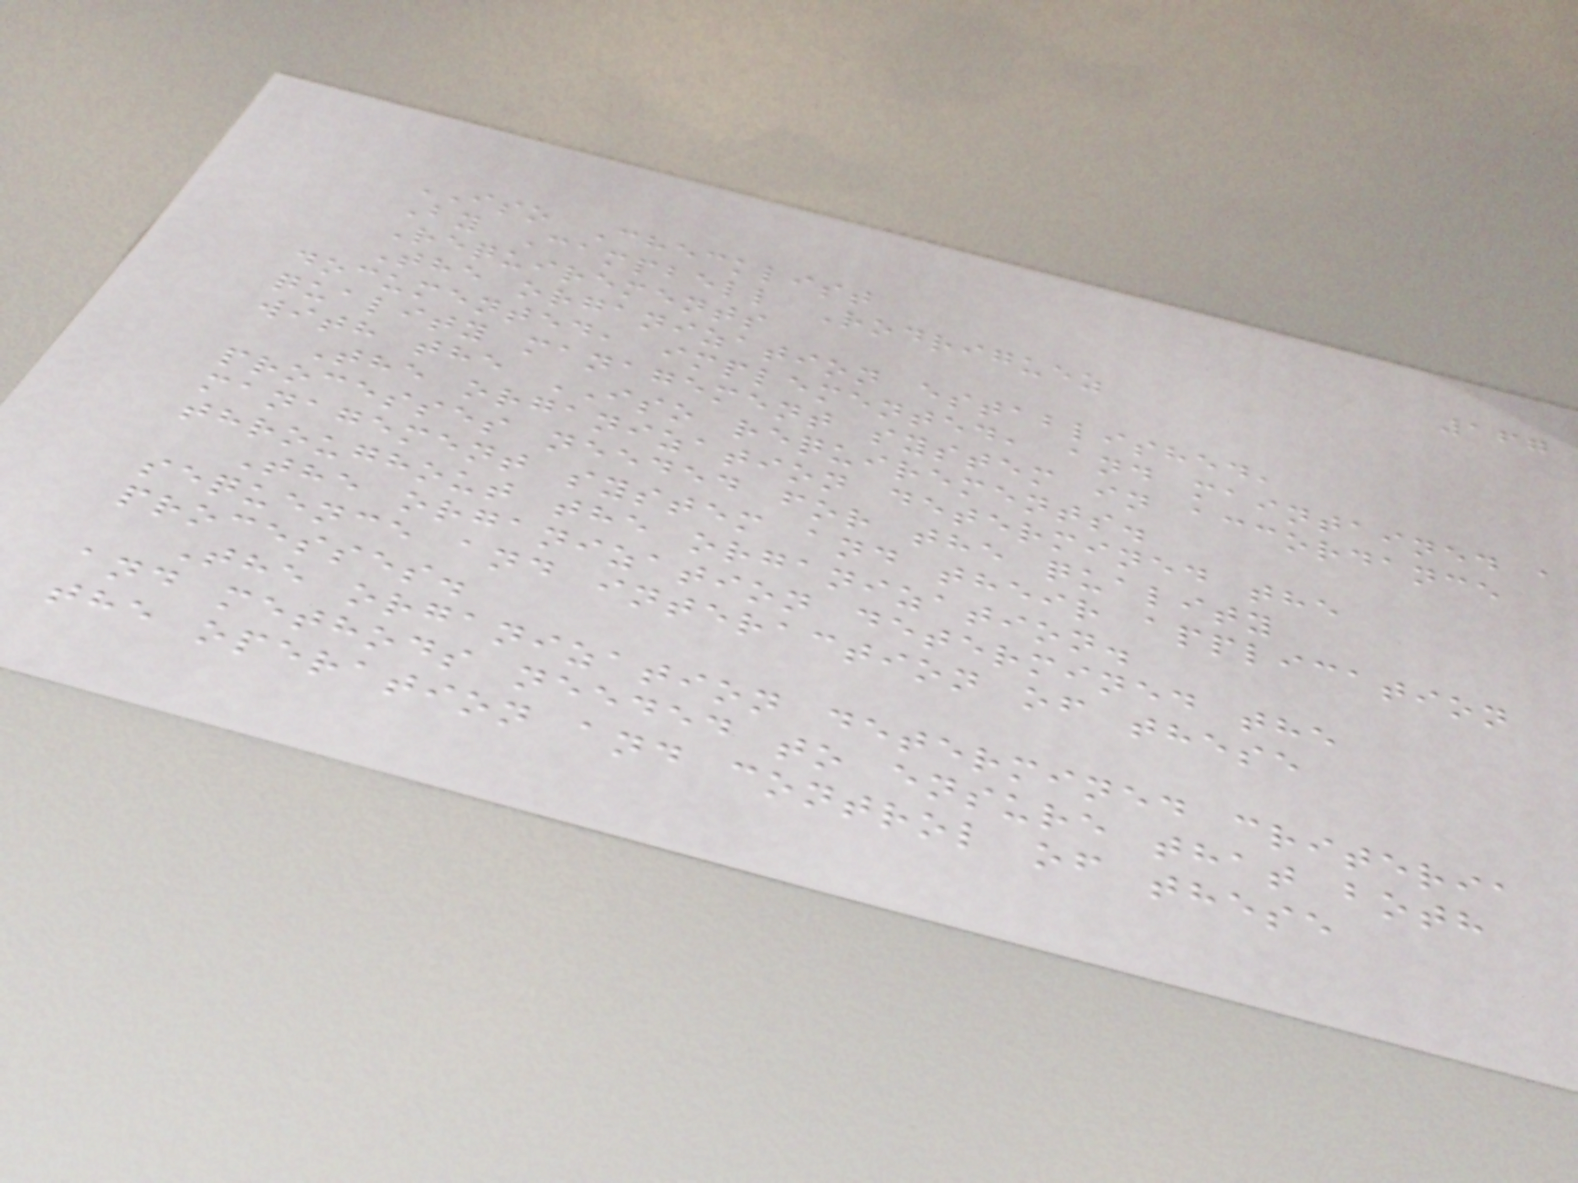167
ISO Checklist
By Campbell Rodriguez
Requirements
The organization established,
documented, implemented, and maintained a
quality management system in accordance
with the ISO requirements.
The organization determined the
processes needed for the quality
management system and their application
throughout the organization.
The organization determined the
sequence and interaction of these
processes.
The organization determined criteria
and methods needed to ensure that both
the operation and control of these
